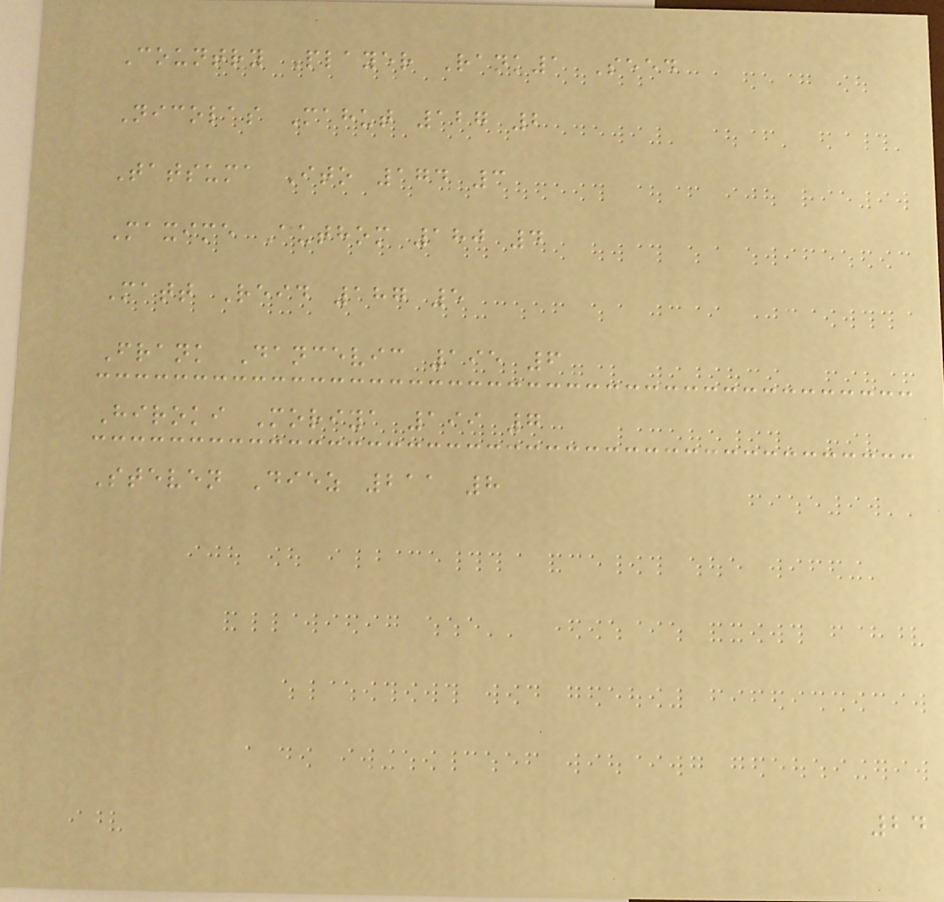Country Player Rank1 Seed
Nicolas Mahut 127 2
Tatsuma Ito 174 3
Maxime Authom 180 4
Matt Reid 187 5
Frank Dancevic 195 6
Hiroki Moriya 199 7
Steven Diez 211 8
24
